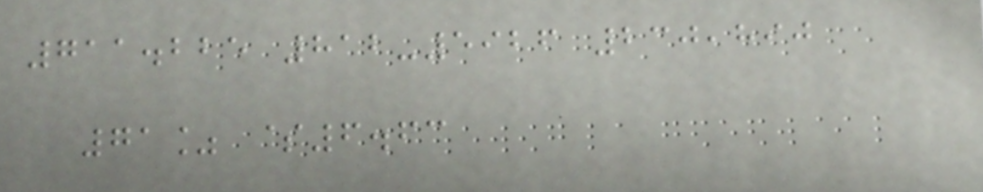711.225 812-5926 230,890
71% $6.63
